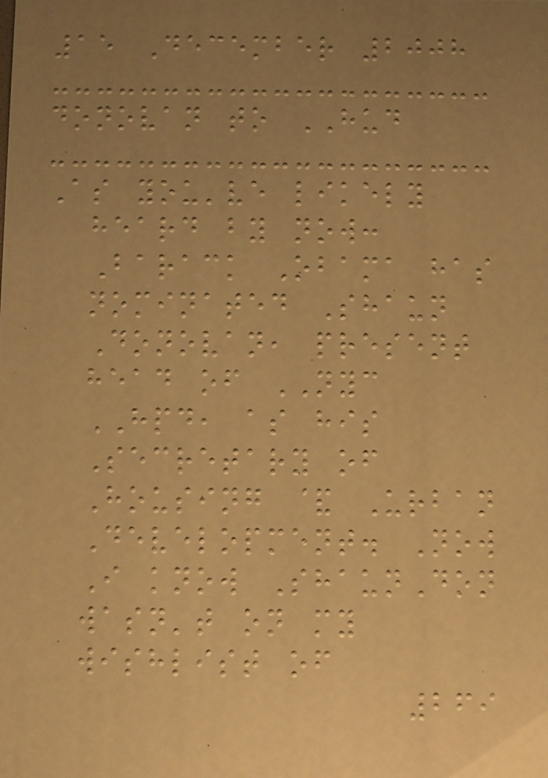15 December 2008
donovan to HUD
As you've likely
heard by now:
Barack Obama has
nominated Shaun
Donovan, present
head of NYC
HPD, as his
Secretary of
Housing & Urban
Development. Now
I know ShaunDon
wasn't on my
wishlist of
269
